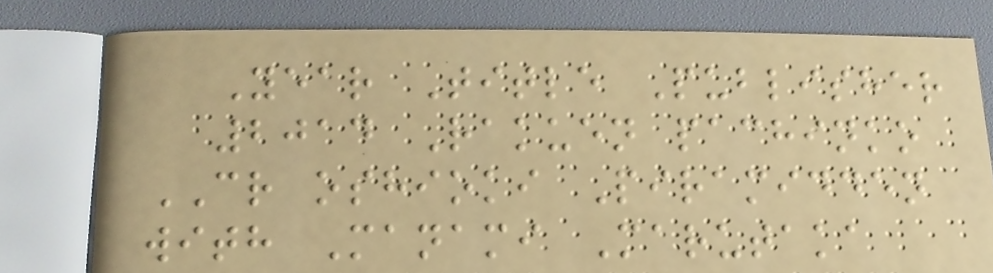Year Title Publisher
2014 Rakuen pachinko
CR oshioki Piramidden
with Manami Marutaka
